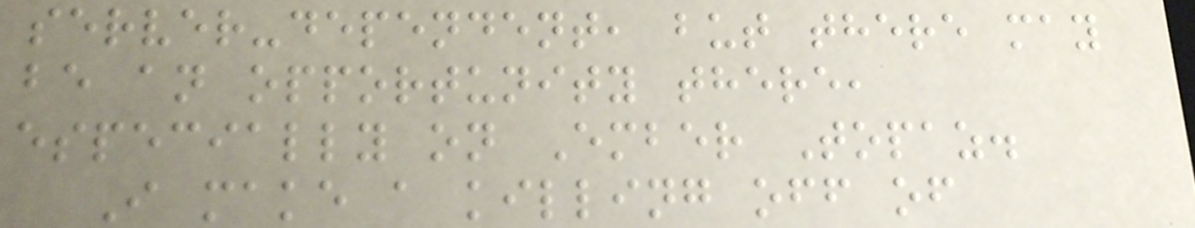server-dependent, but there may
be an opportunity there,
especially on Ember Topaz.
I make a killing off of
